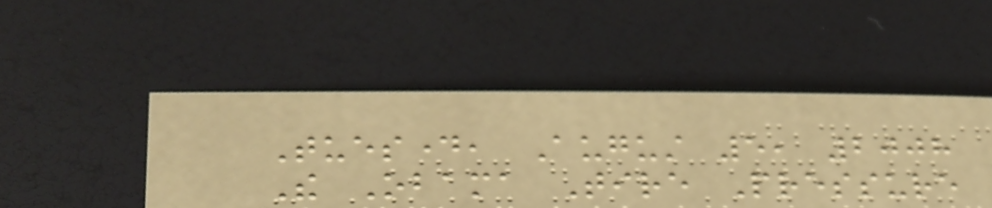Tuesday, August 5, 2008
The Obama Tire Pressure
